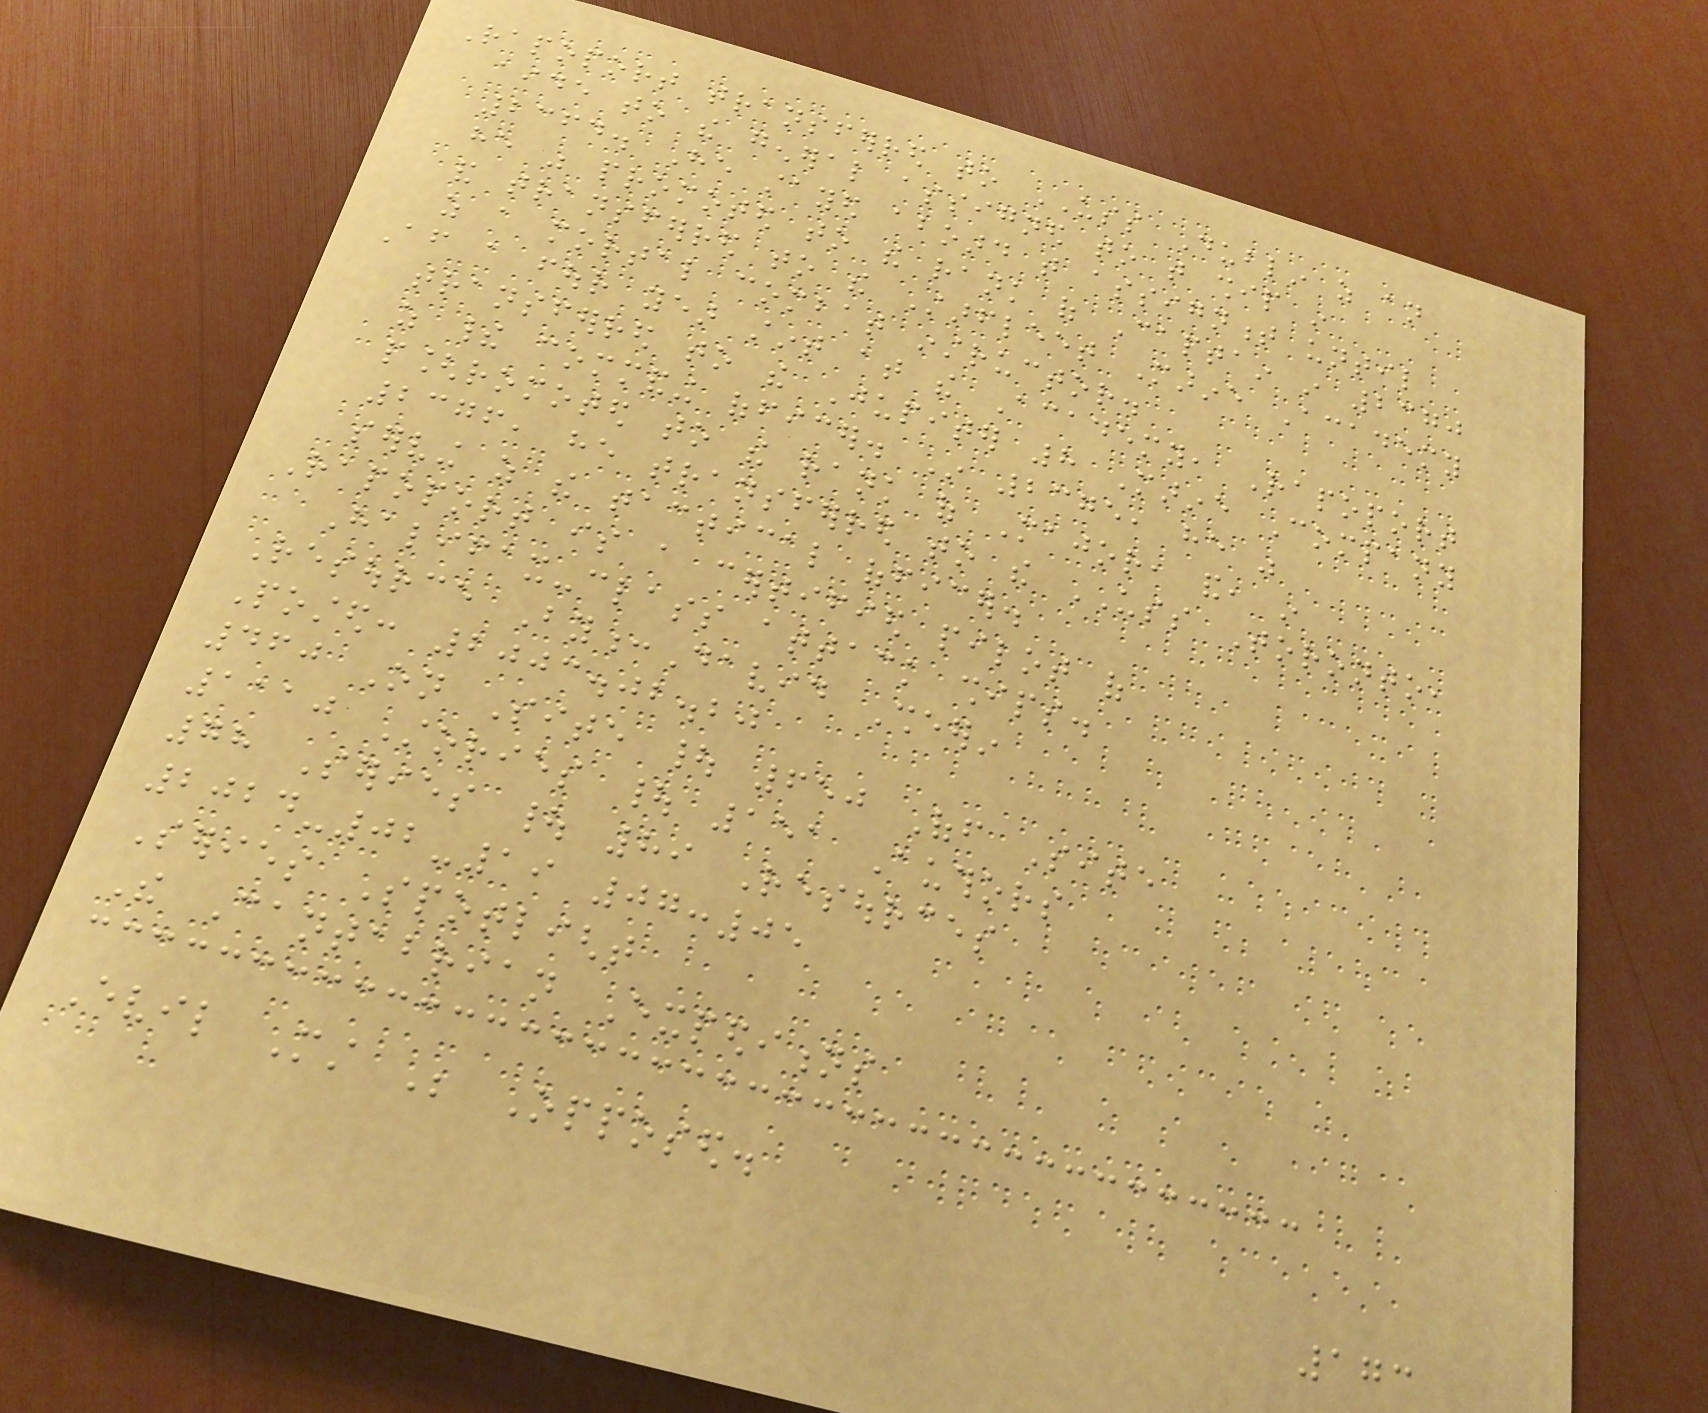Rapoport transferred to USS Dublin as an
aide to the general assigned to that ship in
2364. He stayed aboard that assignment until
he was promoted to the rank of Captain in 2370
and transferred to the Starfleet Marine Academy
as a mortal combat instructor.
After a four year stint at the Academy, Rapoport
transferred to the Jupiter 8 Marine Company
as their commanding officer. In 2375, he was
p[romoted to the rank of Major, and, in
2376, he transferred to the USS Toronto,
serving as the tactical officer.
Rapoport is a certified pilot of
Halifax-class attack ships.
Resource By:David Sheerin
Posted: 2003.02.20
460 On Site | 650 Off Site
1110 Stories | 151 Authors
78 Series | 89 Resources
2024-02-19 07:05
Series Spotlight
The Cantabrian Expeditions
Evil Must Be Opposed.
173
